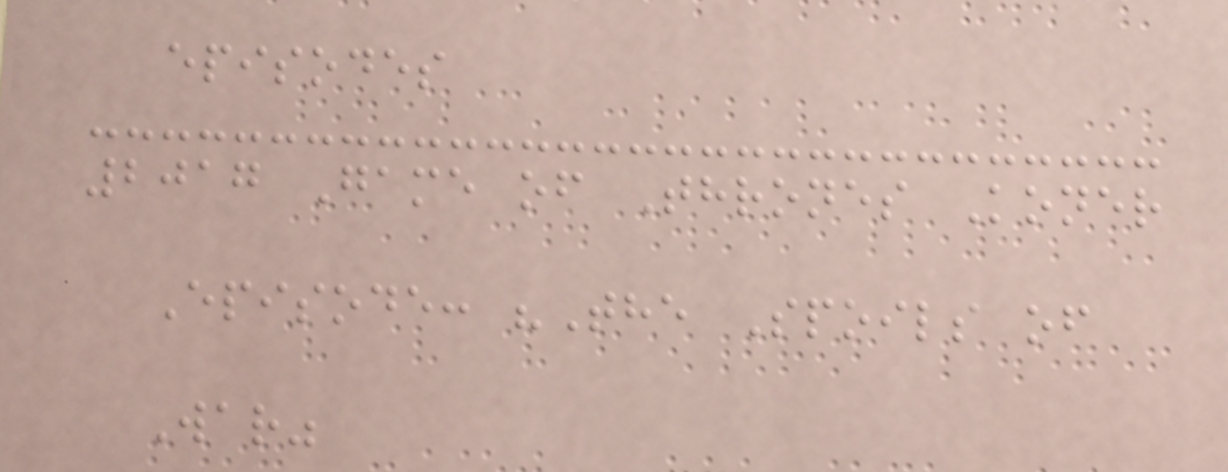episodes
2017 Game of Thrones Koner
Episode: "The Spoils of
War"
